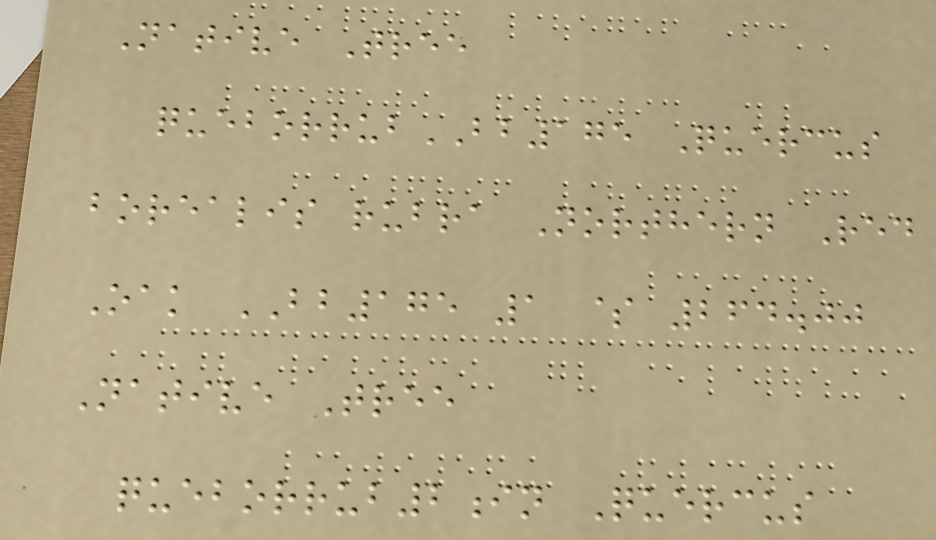Native Tree
queborrubBB175 Quercus
borealis rubra Northern Red
Oak BB175 1 $ 264.00
Native Tree
queborrub2in Quercus
